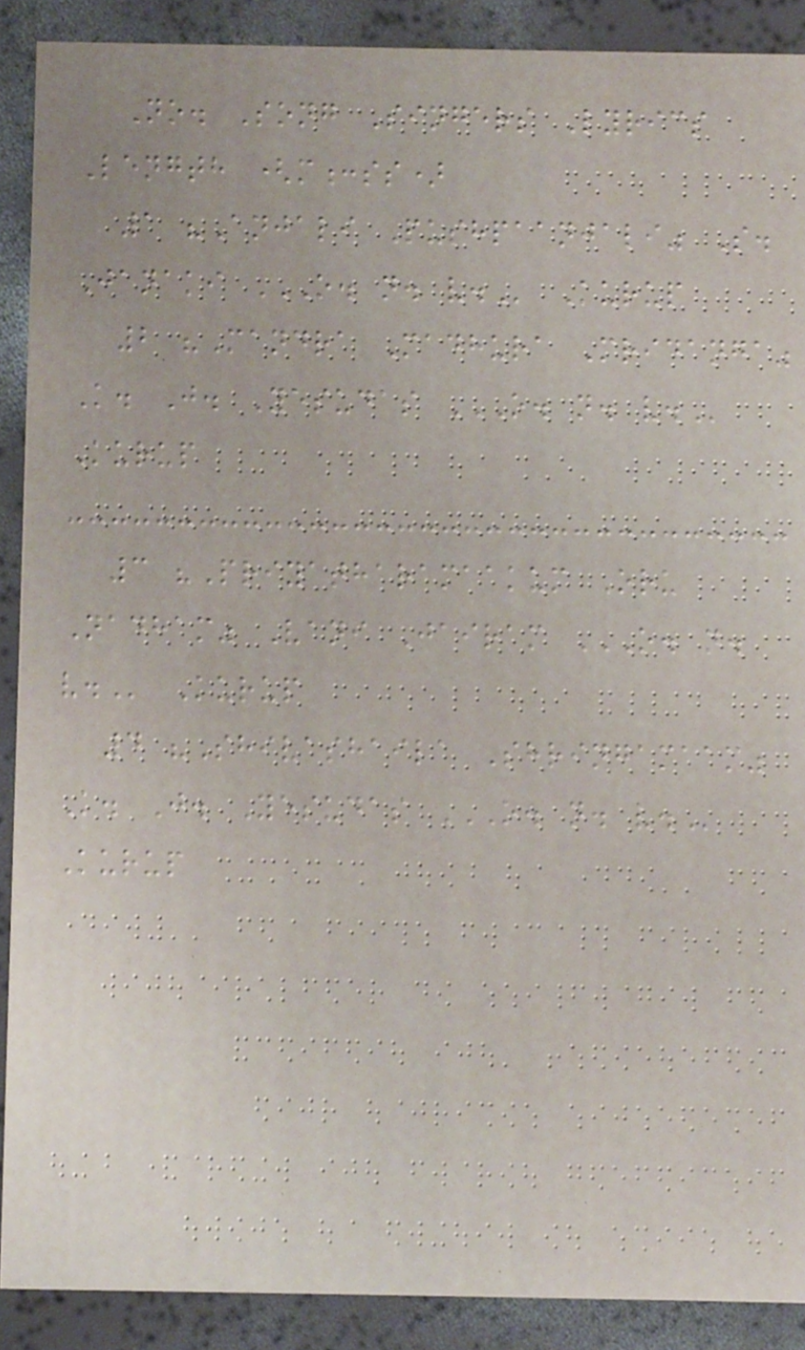No. Song Singers Lyrics
Length (m:ss)
1 "Anjali Pushpaanjali" S.
Janaki O. N. V. Kurup
2 "Mandra Madhura Mridanga"
K. J. Yesudas O. N. V.
Kurup
3 "Priyatharamaakum Oru
Nadham" Vani Jairam O. N.
V. Kurup
4 "Shivashaila Shringamaam"
K. J. Yesudas O. N. V.
Kurup
